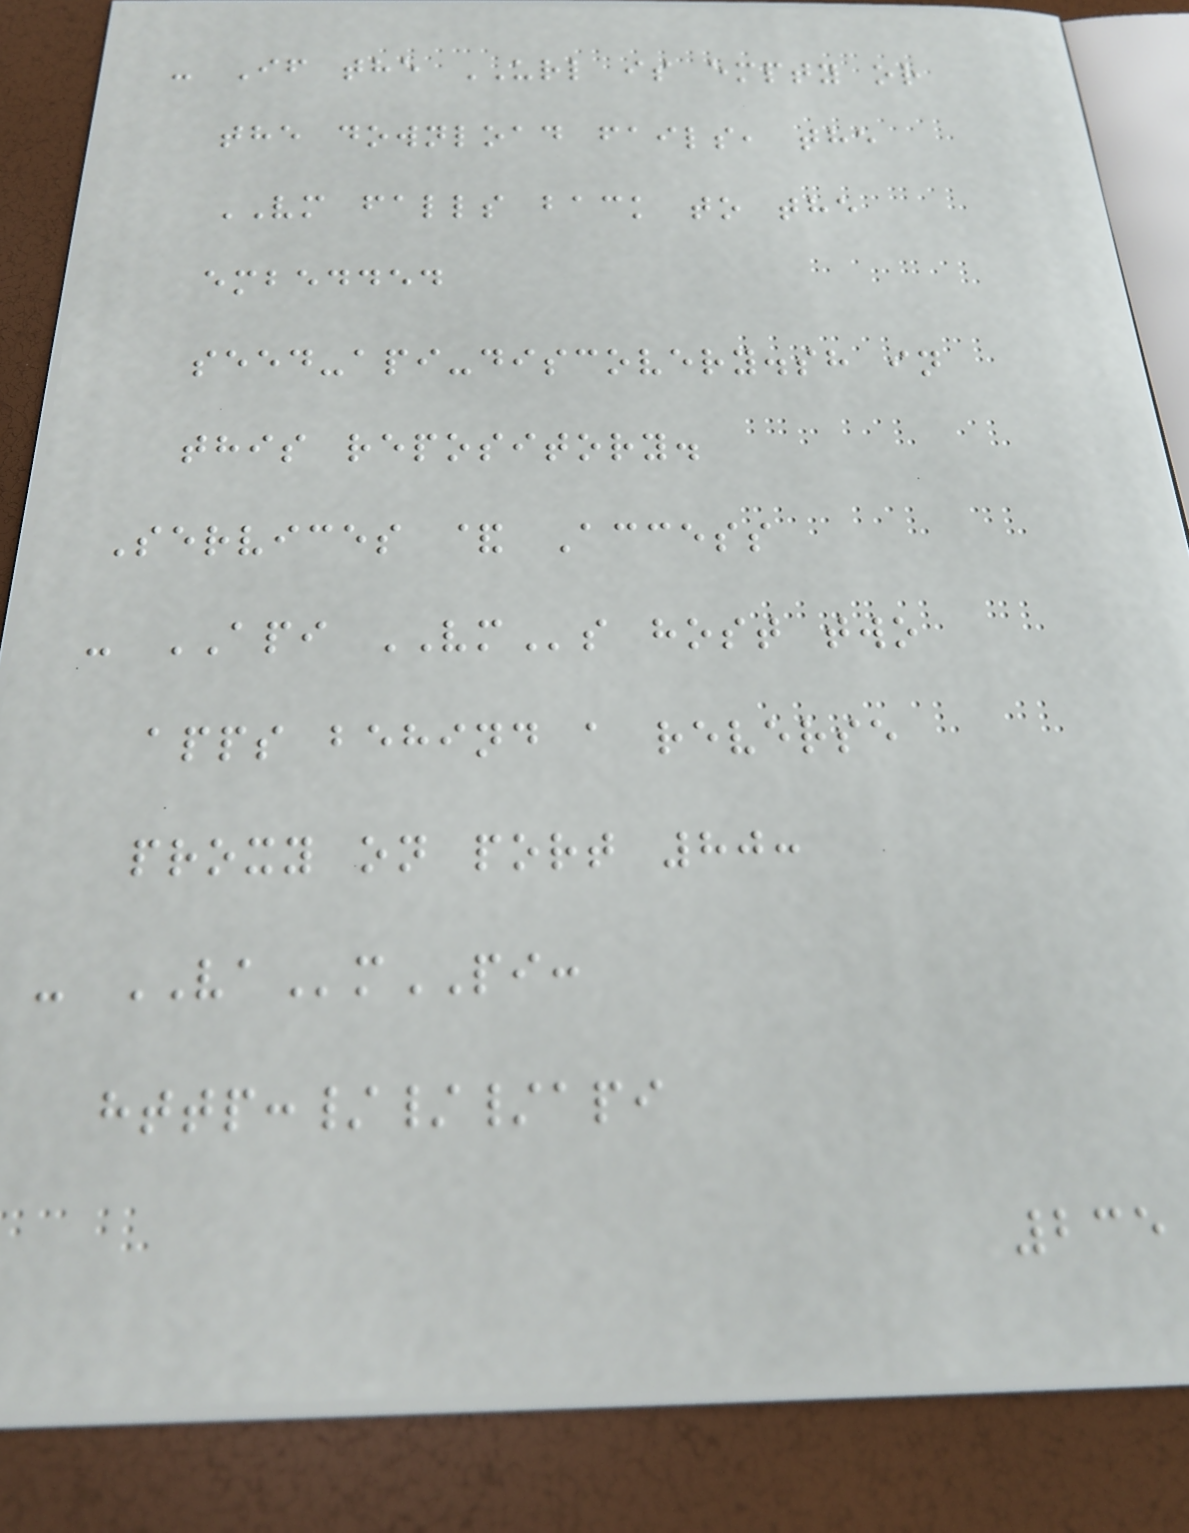- If the URL is empty or
the download fails, the
VM falls back to the
embedded
seed-api-discovery.sh in
this repository.
Services & Access
- API VMs host two
apps behind a reverse
proxy on port 80:
- VAmPI:
http:///api
235
